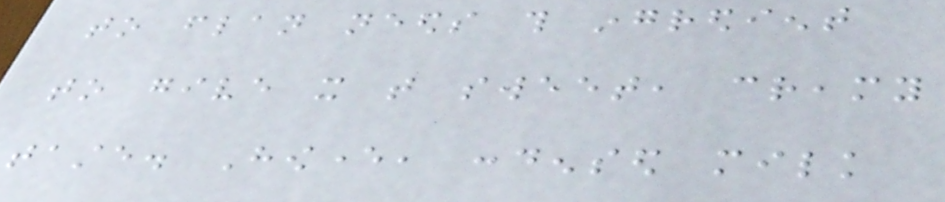to flan needs this ingredient
to give it that sweet, creamy
taste. However, condensed milk
